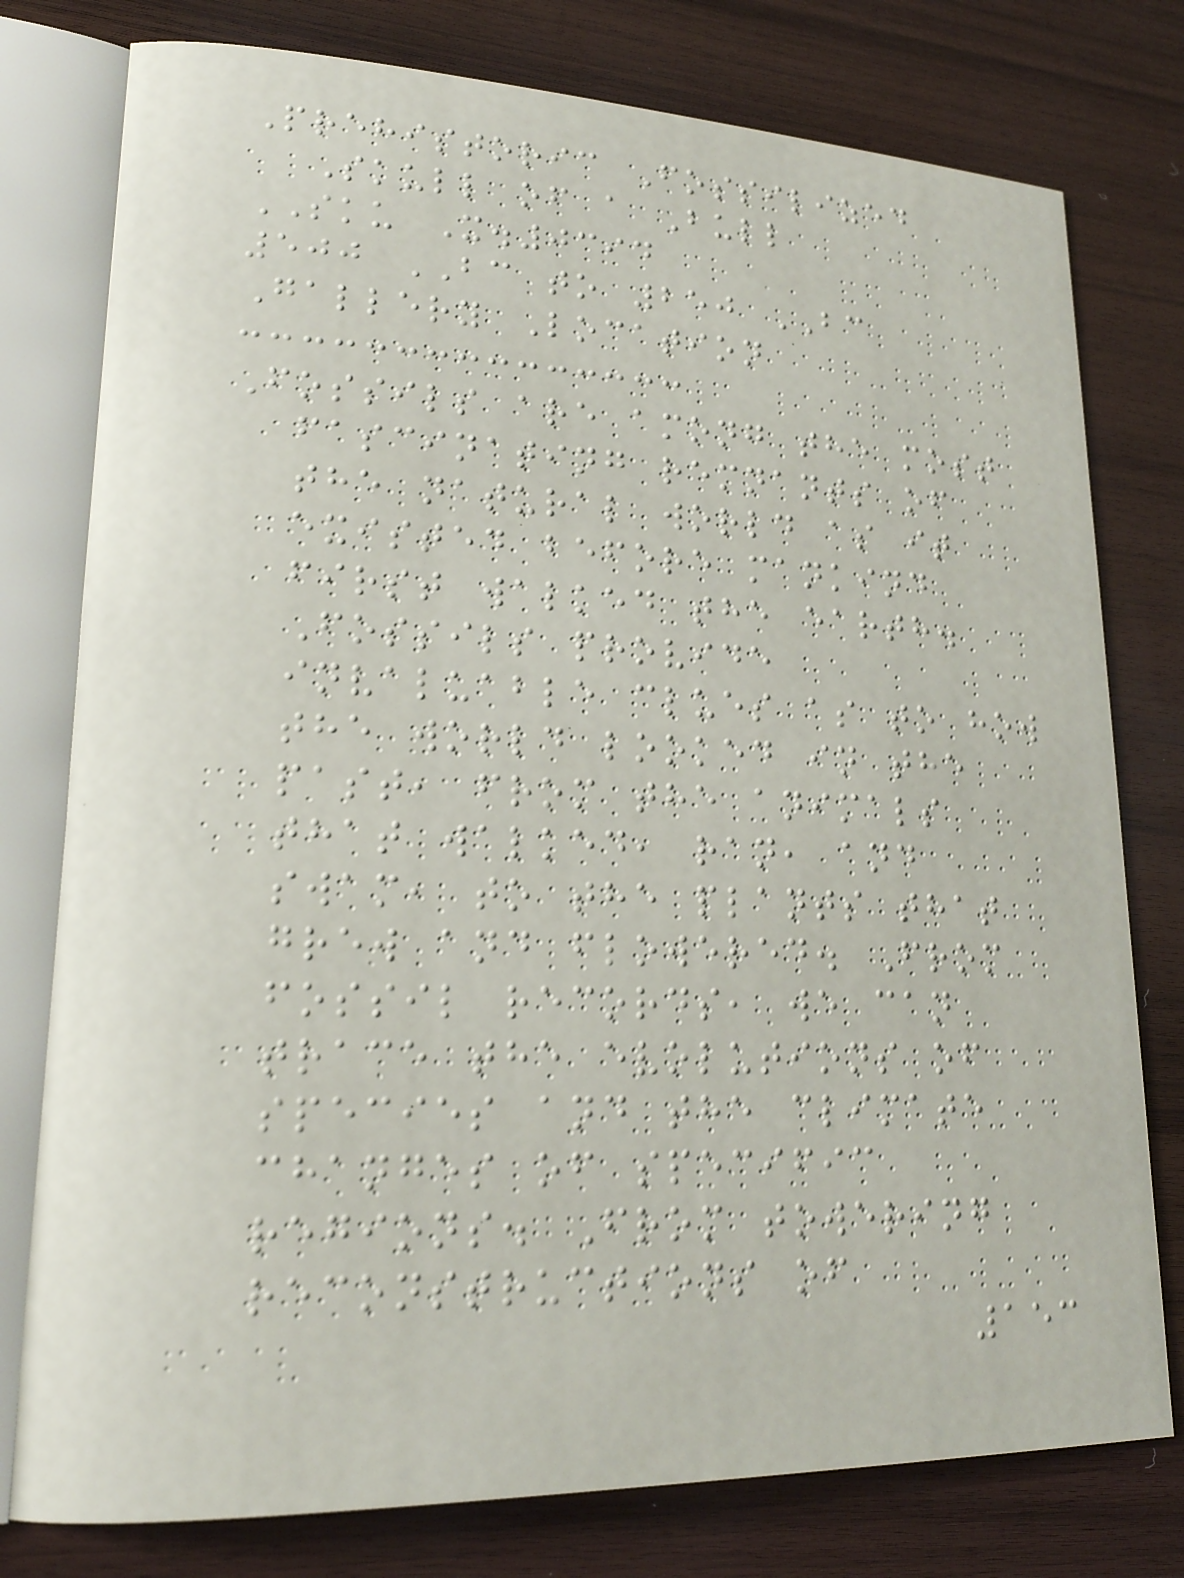Prehistoric Fossilized
Skull of a Bull
SKU X.0394
500 BC to 250 BC
Gallery Location
Fossils are among the most
fascinating remnants of
the natural world as it
existed before mankind
first walked the earth.
Fossils provide
invaluable clues as to how
the world looked in the
past, from the animals
that walked, ran, and
swam, to the plants that
grew and flowered. From
fossil records, we can
trace the evolutions of
species and the climate
changes of specific
regions. From towering
reconstructions of
153
